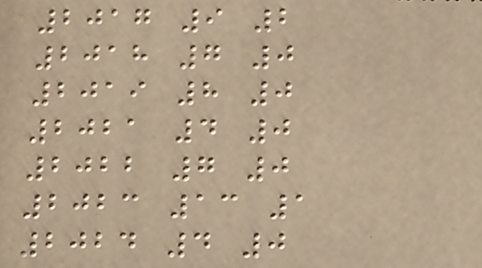2017 9 2
2018 7 0
2019 8 0
2021 4 0
2022 7 0
2023 13 1
2024 4 0
